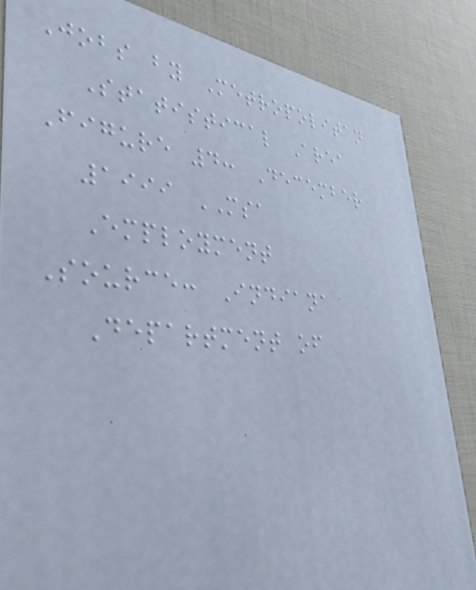Jobs by Metropolitan
Statistical Area
Figure 4: December
1999 MSA
Employment
Source: Indiana
Department of
